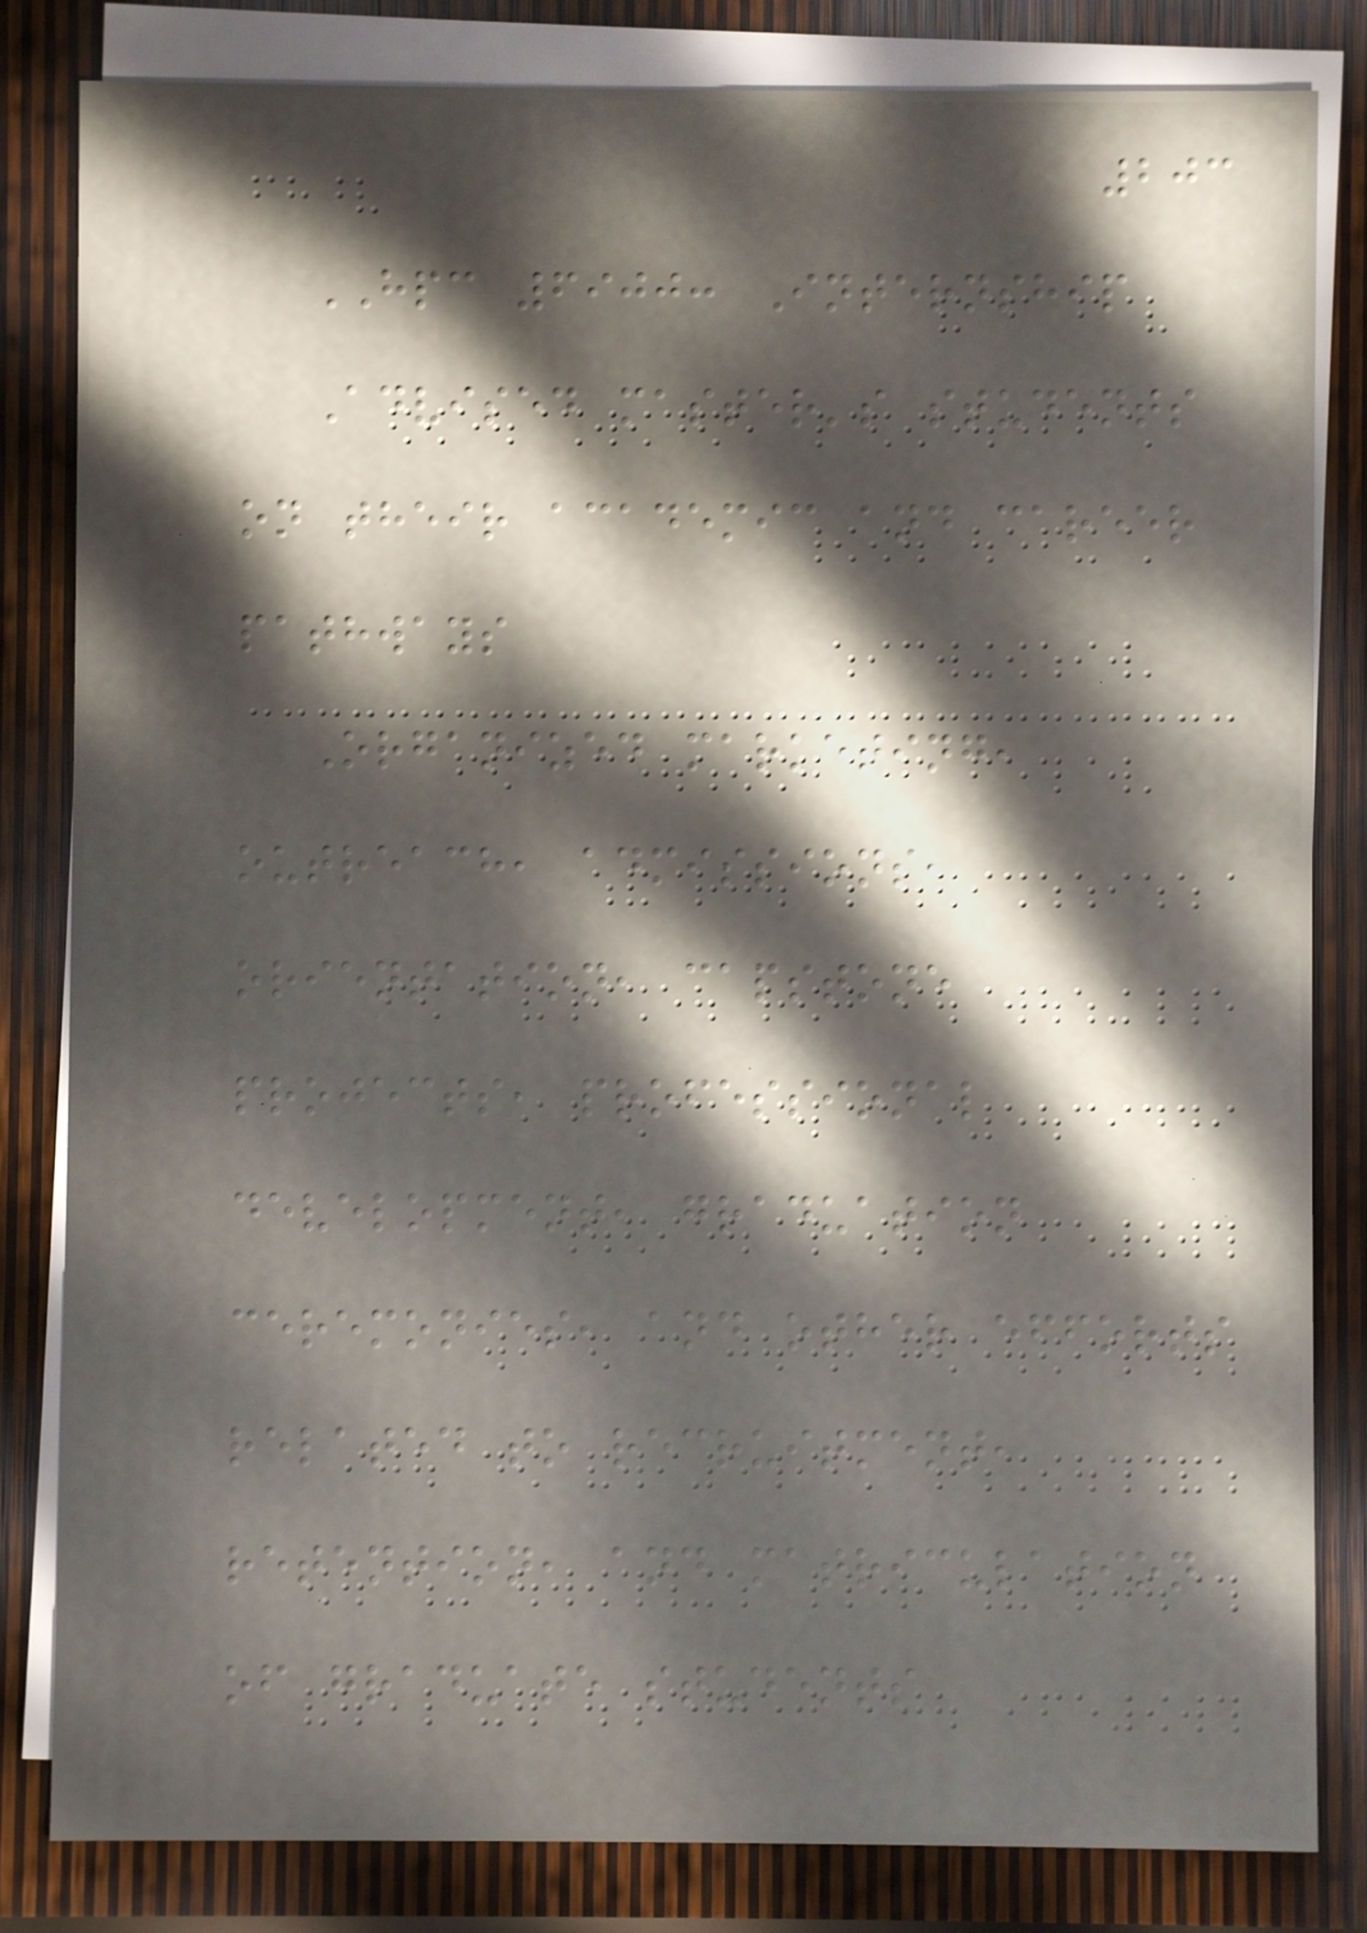203
HPC 6900: Internship
Advised master's students
on their academic and career
pathways
Organized marketing,
outreach, admissions,
orientation, capstone
projects, professional
development, graduation
ceremonies, and other efforts
related to recruitment,
retention, and matriculation
of graduate students
